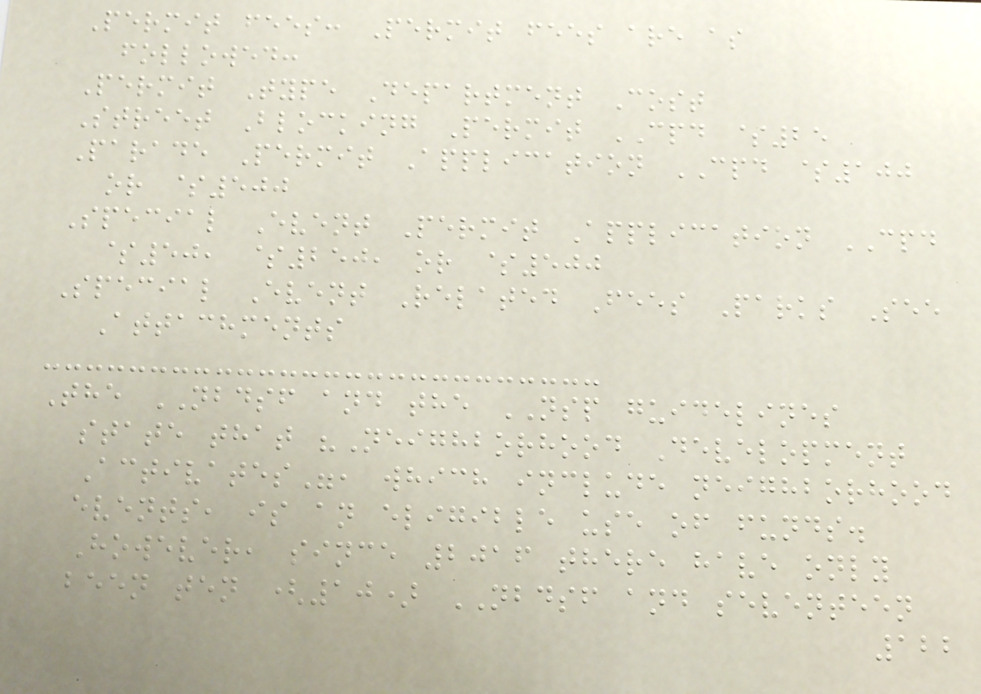Permit fees: Permit fees are as
followed:
Permit Type Department Cost
Street Blocking Permit CPD $25
Parade Permit Application CPD $100
or $500
Special Event Permit Application CPD
$50, $250, or $500
Special Event Related Fees Parks See
Attachments
The NBDSF and the NSP guidelines
state that "Neighborhood Development
Activates", which include neighborhood
events, is an eligible use of funds.
However, since 2016 there have only
been ten (10) NBDSF and seventeen
122
